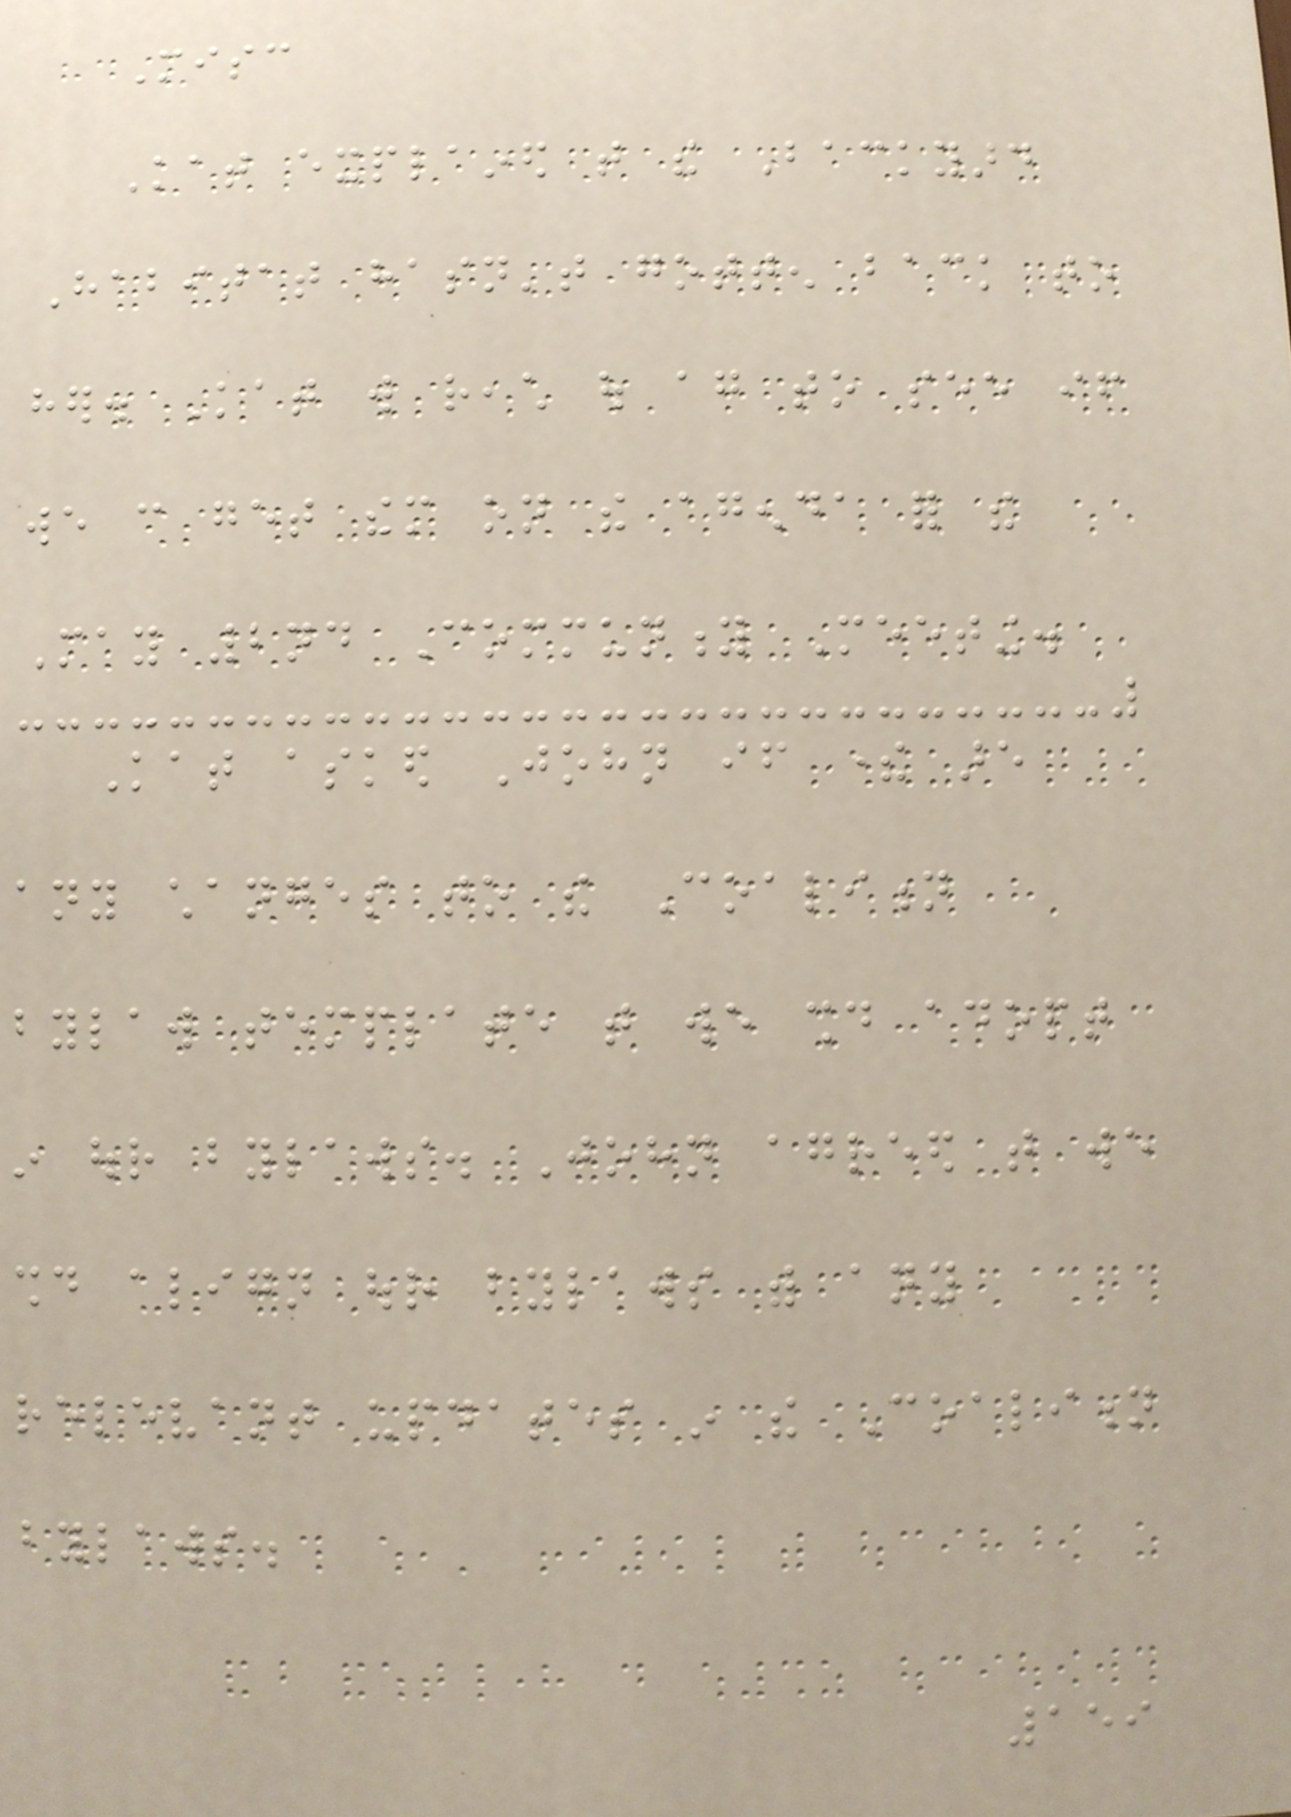Misc
Kat explained that the Backyard
Habitat hasn't gotten back to
her. Kat will reach out again to see if
we can get them on the agenda for the
May 2nd Community Meeting.
Kat asked John if there are
any changes to the Coalition
bylaw template that we should adopt
in our bylaws. John agreed that we
should align our bylaws with any
relevant updates in the Coalition
bylaws.
159
